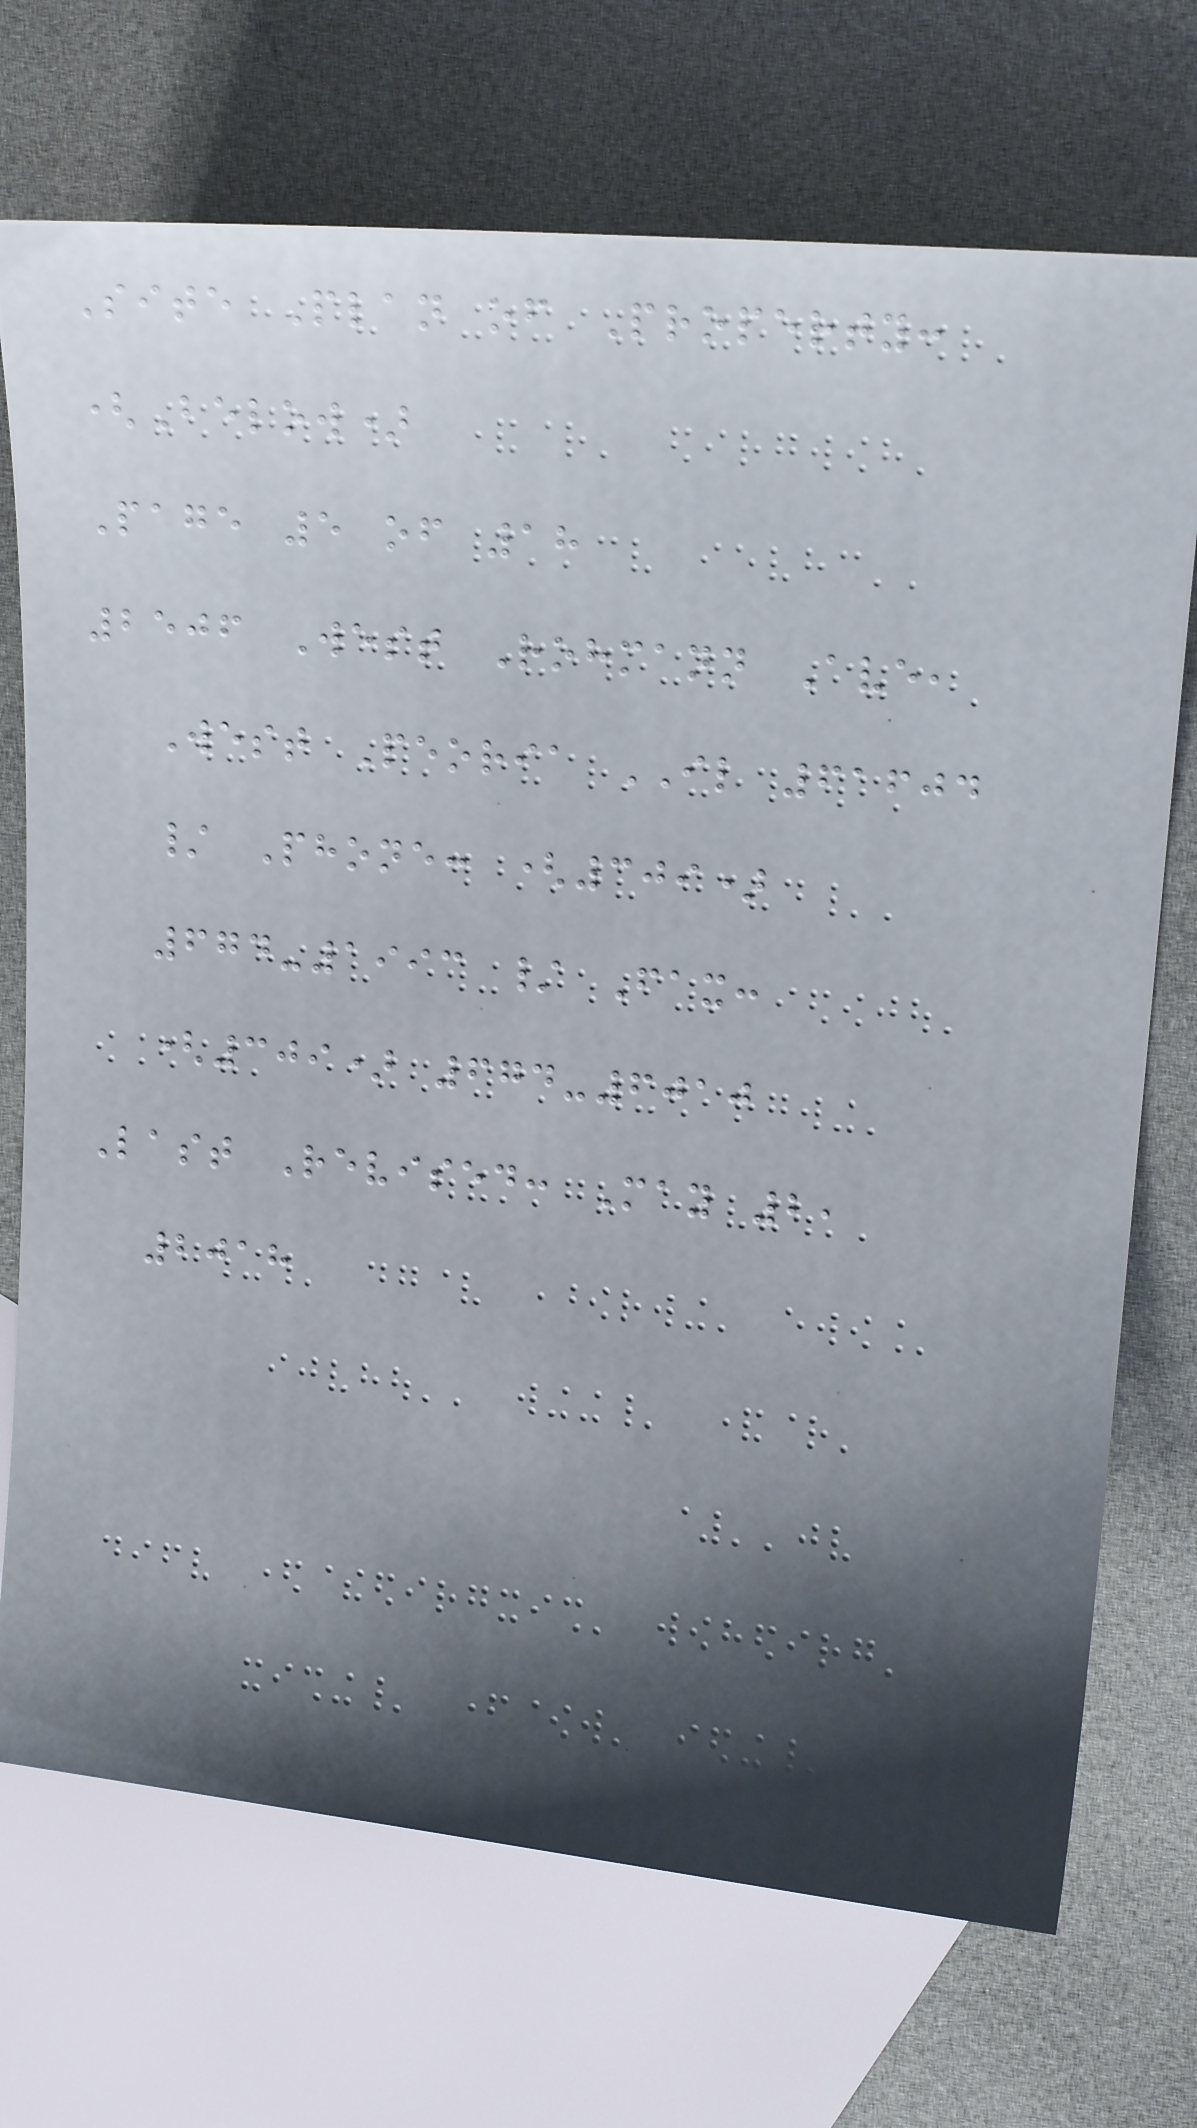Site Plan of Property:
(Below)
Page 5 of 18
2506 West Rohmann Ave,
West Peoria IL 61604
/ Phone: (309)
674-1993 / Fax:
(309) 674-6010
Last Revised: May 2,
2018
